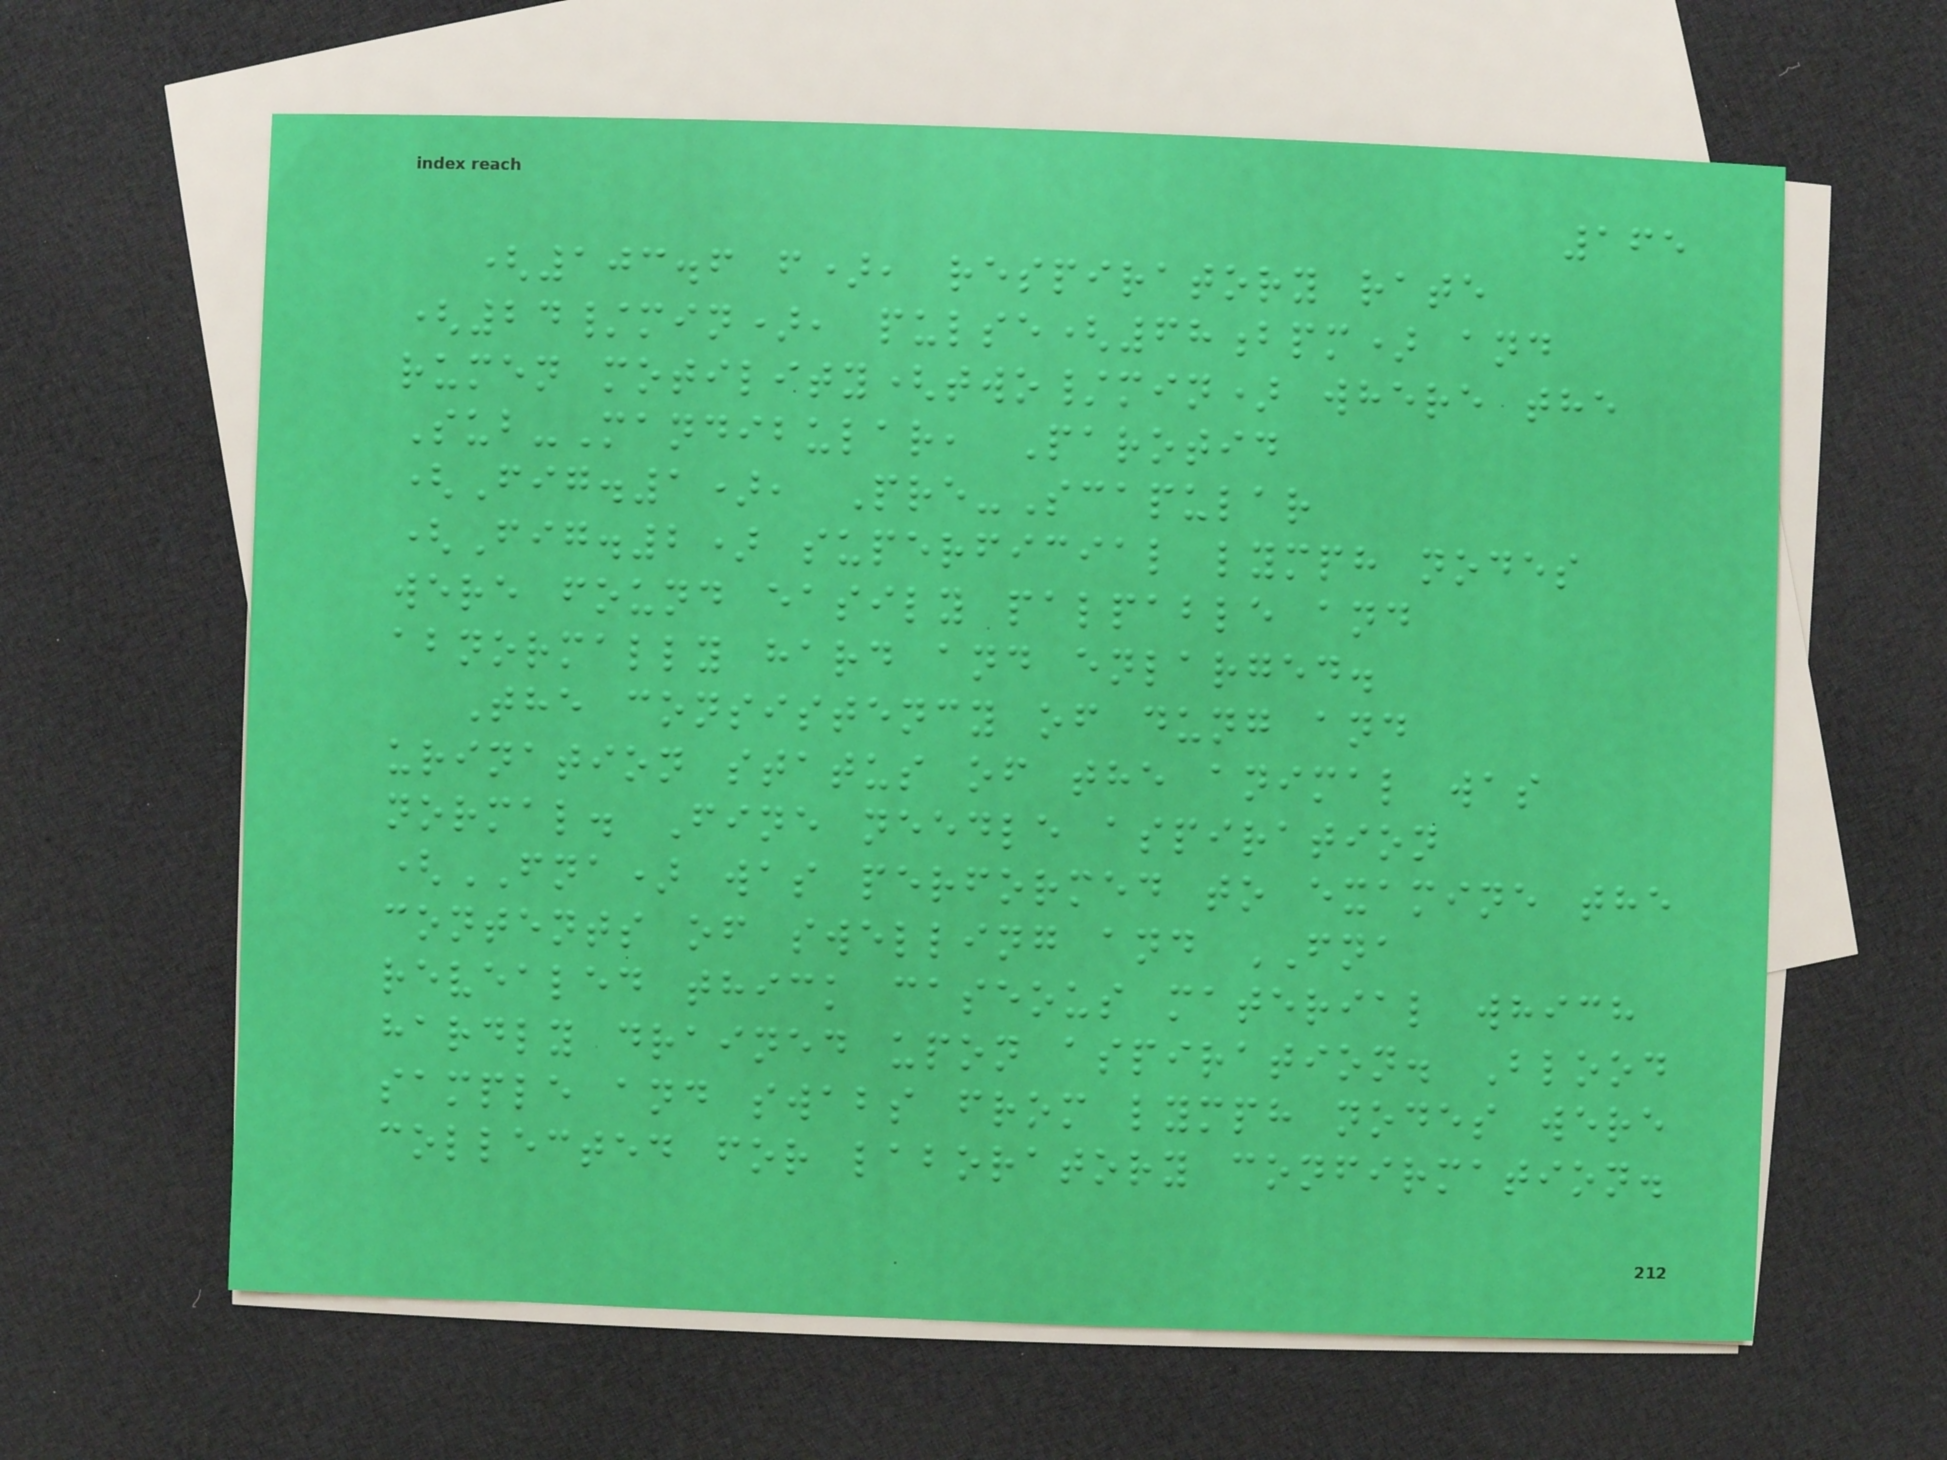165
(103.6 f), respiratory rate
(24/min), pulse(68bpm) and
rumen motility(two/min) where the
Sub-Mandibular, Parotid
(Fig.1), Pre-Scapular
(Fig.2) superficial lymph nodes
were found easily palpable and
abnormally hard and enlarged.
The consistency of dung and
urination status of the animal was
normal. Fine needle aspiration
(FNA) was performed to examine the
contents of swelling and FNA
revealed thick caseous material which
hardly drained upon aspiration. Blood
sample and swabs from lymph nodes were
collected for laboratory confirmation.
